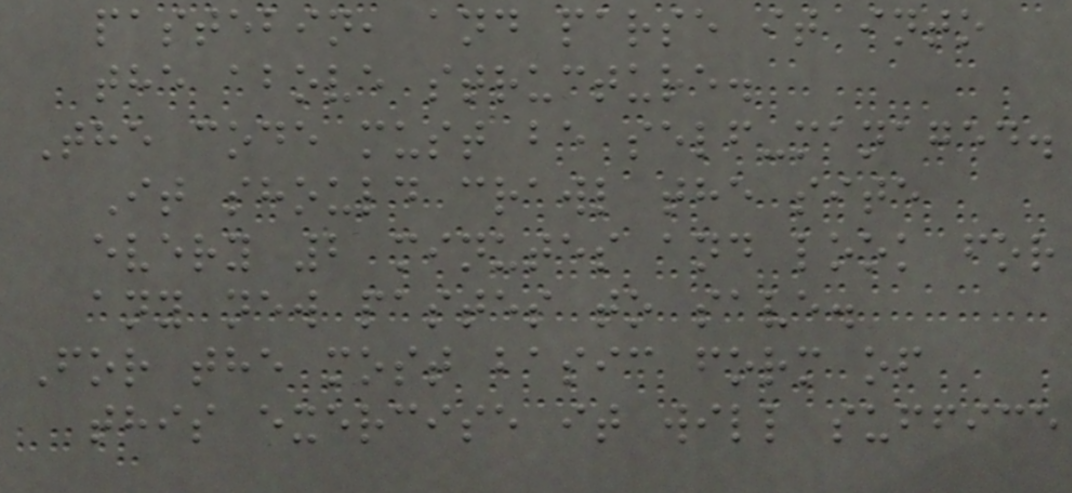pastebin, and parse it into
the above structure.
The code must be self-managed.
It should crawl the site
every 2 minutes and look for
any new pastes to save.
For the most basic form of
this exercise it will suffice
